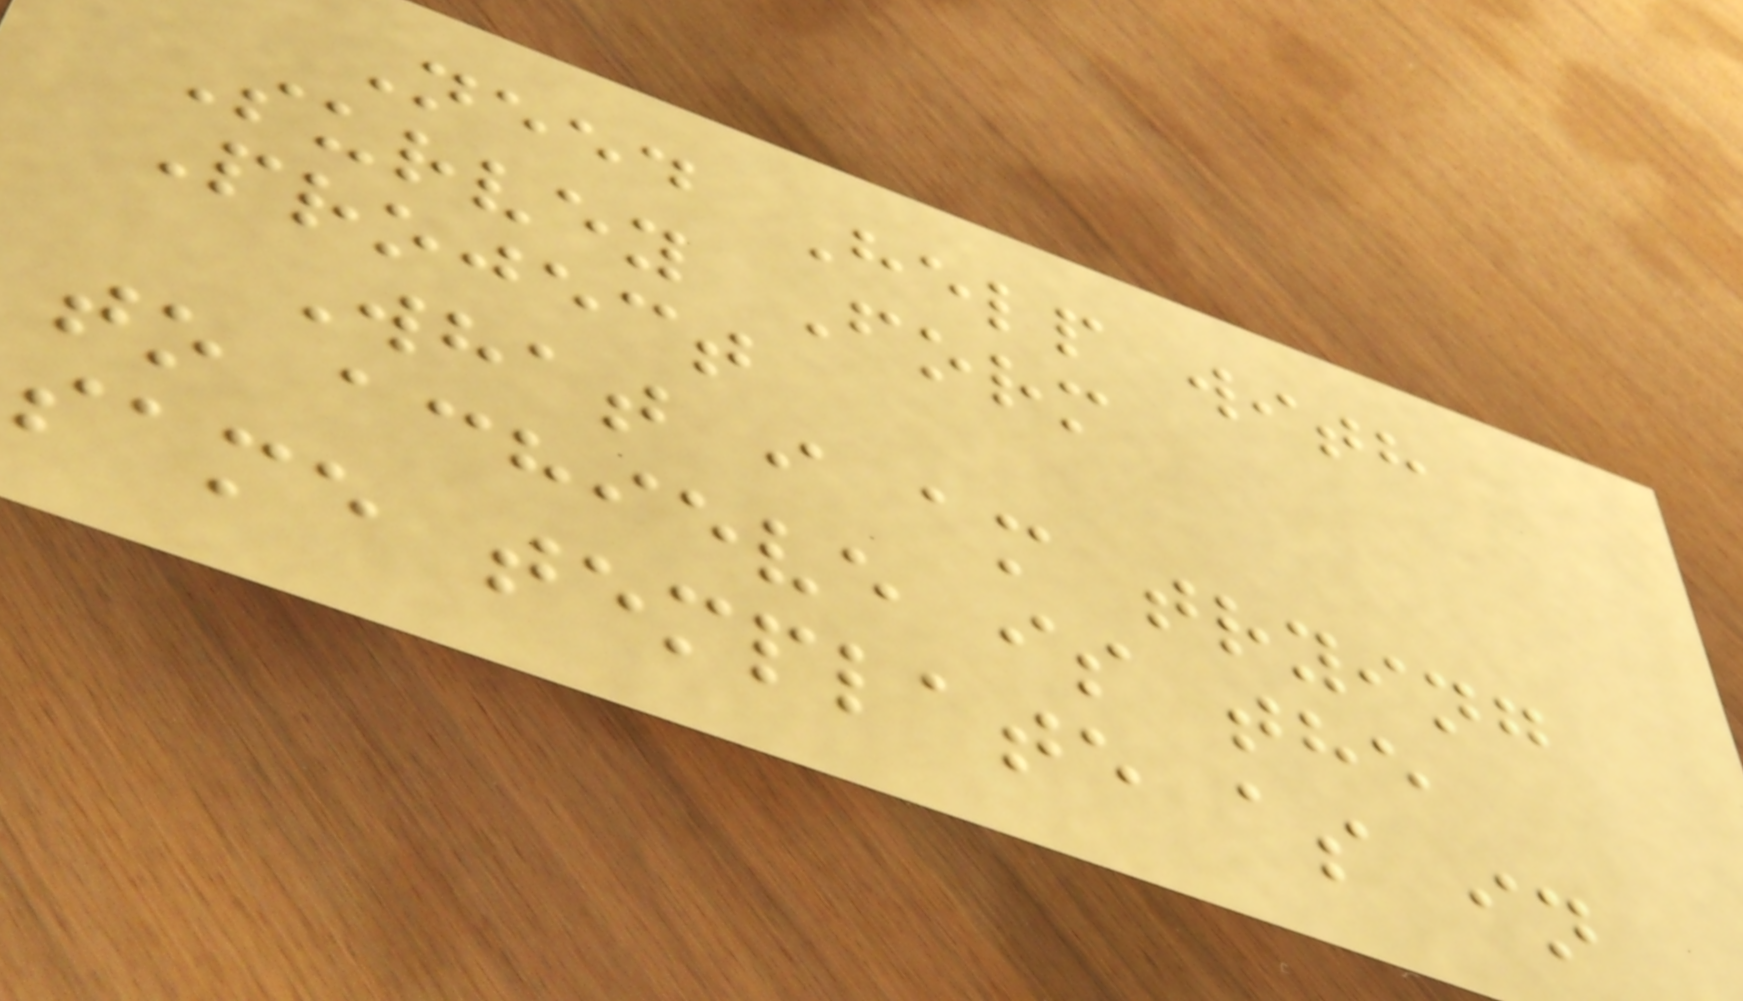Need Help with
Survey Form
Project
What i am trying
to achieve is the
same template as in
